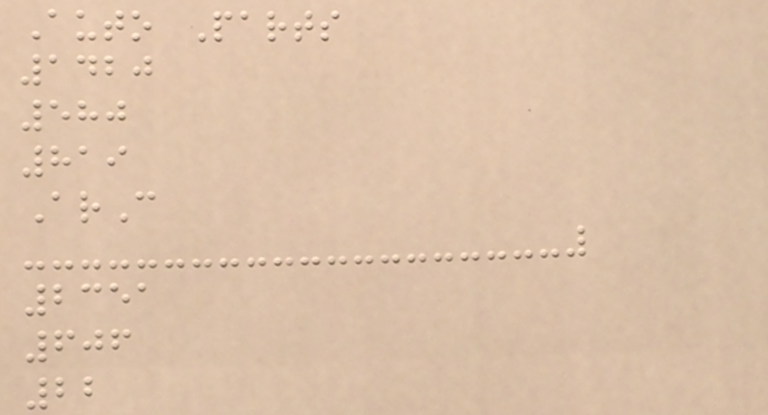Auto Parts
1420
580
819
ArC
2351
606
22
